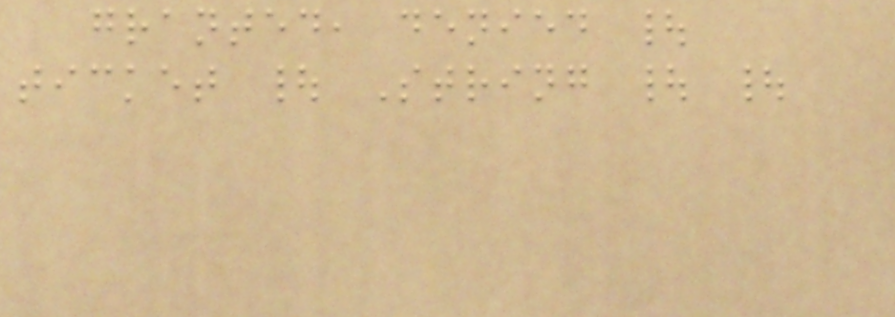granted, denied |
ticket | String | |
